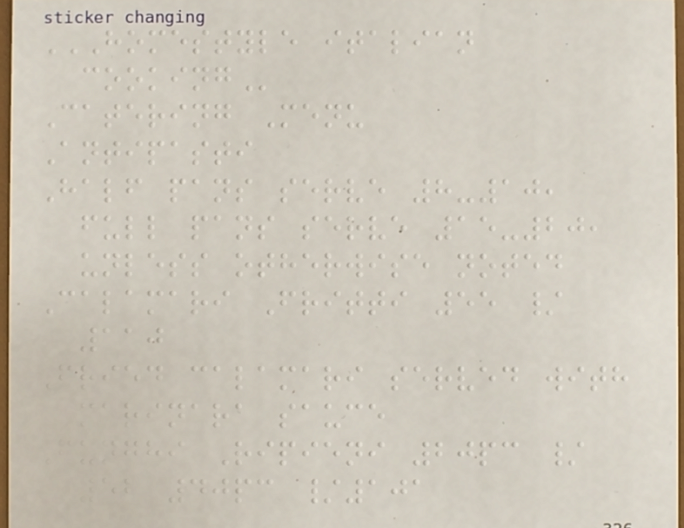HOMESTYLE ITALIAN
COOKING
Catering Menu
Antipasti
Half pans serve 8-10,
full pans serve 15-20,
unless otherwise noted
Calamari Fritti 55 /
110
Fried calamari served with
marinara sauce
Funghi Ripieni 20pc /
52 40pc /101
